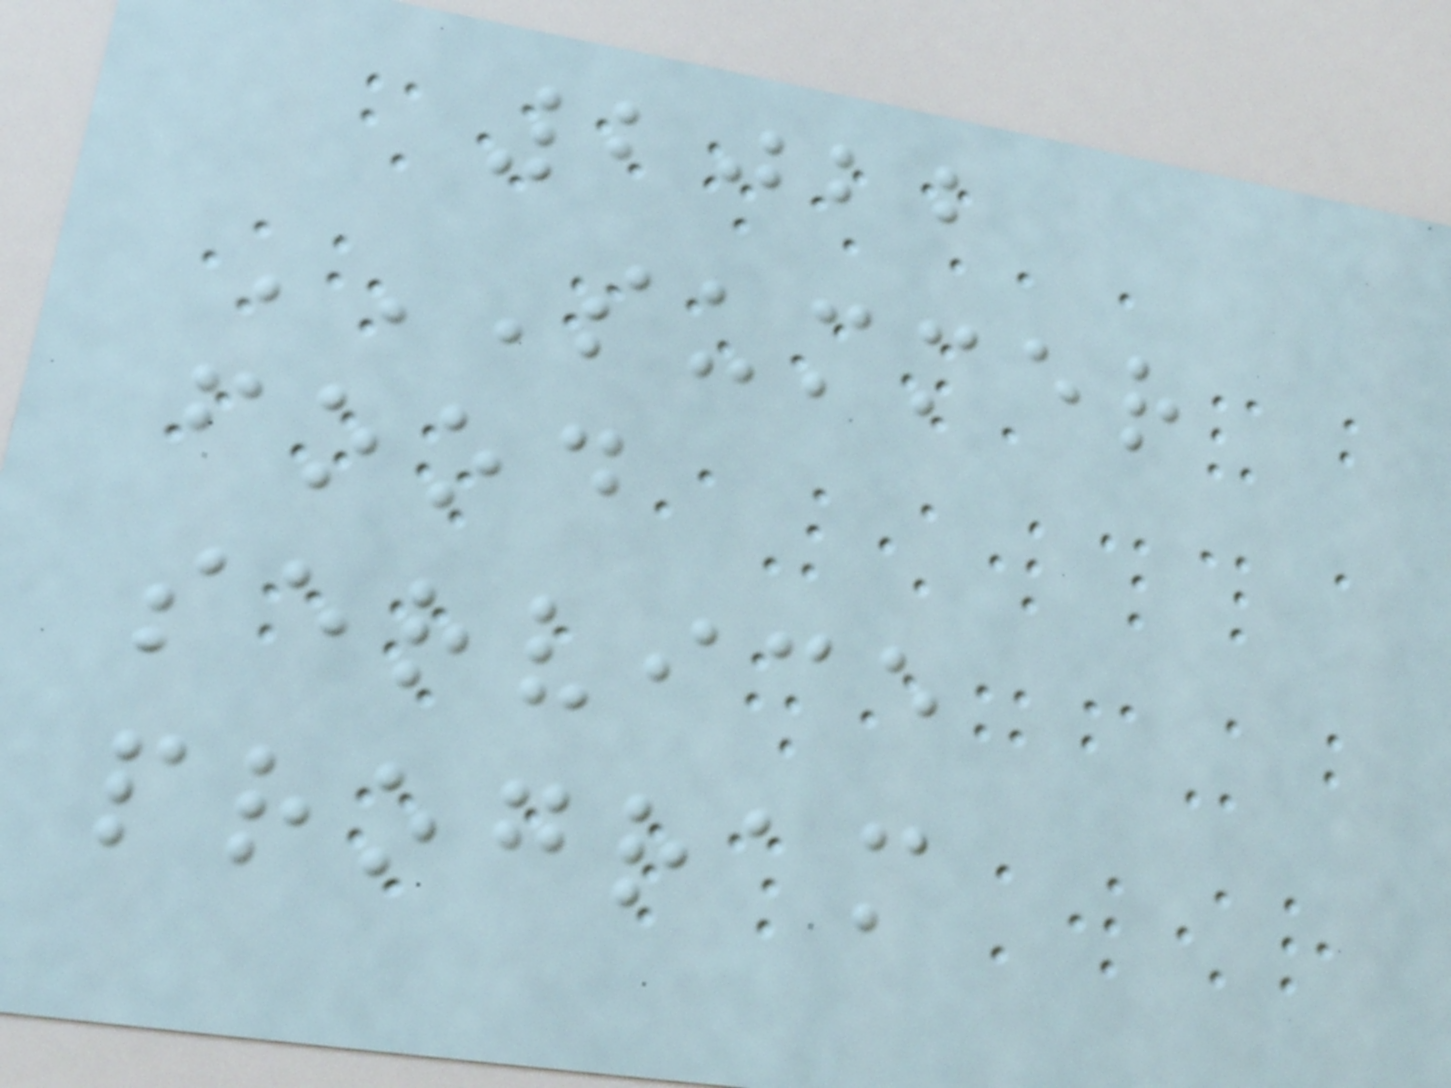2022
SUMMER
FOOD
SERVICE
PROGRAM
